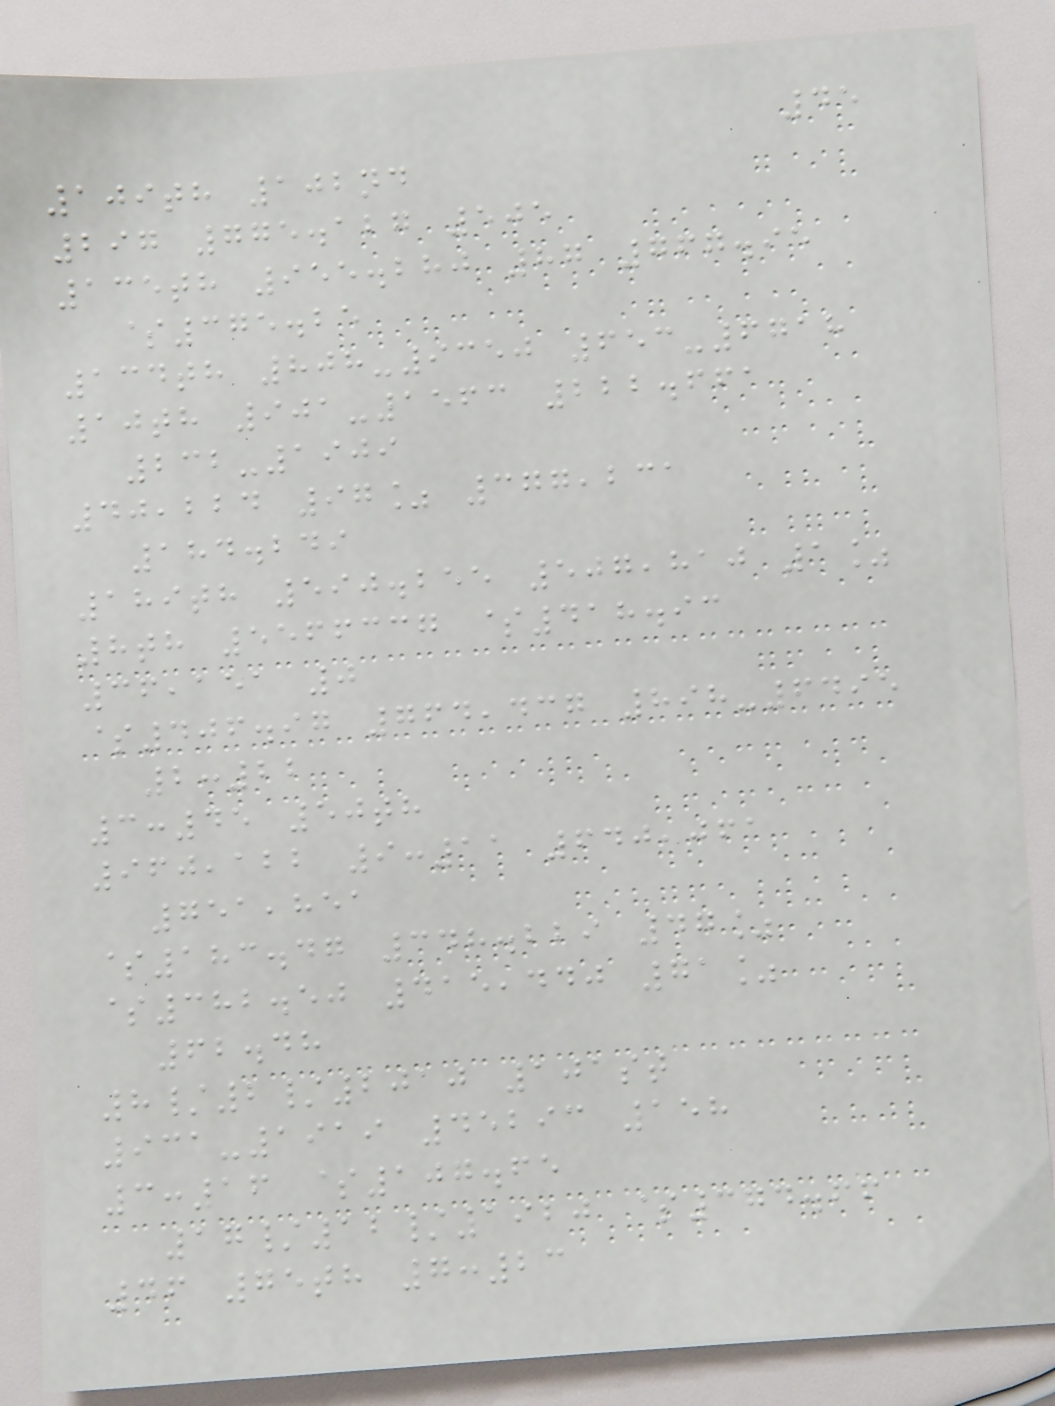45
109th 102nd
297 775.127 505
135th 955.280 87 767.95
$375.25
134th 808-9350 653-6718
10th 901-1563 222.661
232-1909
40,224 97% 377,231
184.249
189th 590.255 507,810 1%
8th 5566337 $418.93
36,151 0
$406.97 764,437 898-6495
2:22
3:45 50th
960,122 9:11 640,061
751,851
$183.47 348.229 47%
$382.50 415,440 71%
62.48
8/2/2010 101st
931-1919 45293 158
3:16 $107.65
17/12/1920 $374.66
46 75th 7:23
